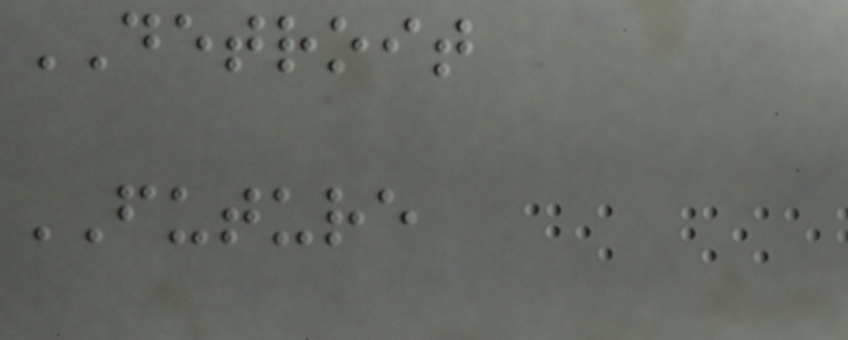DETROIT
FUTURE
